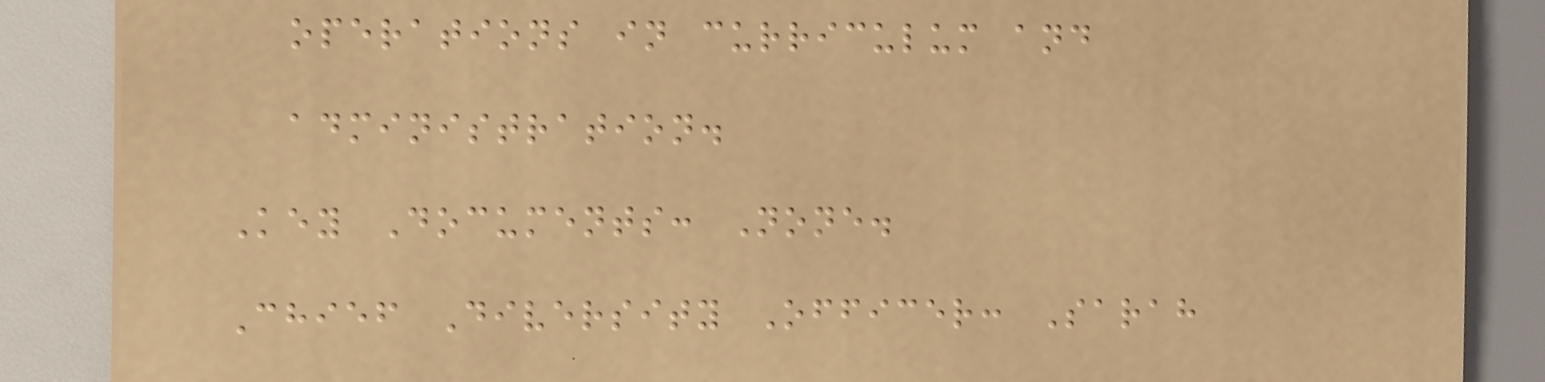operations in curriculum and
administration.
Key Documents: None.
Chief Diversity Officer: Sarah
